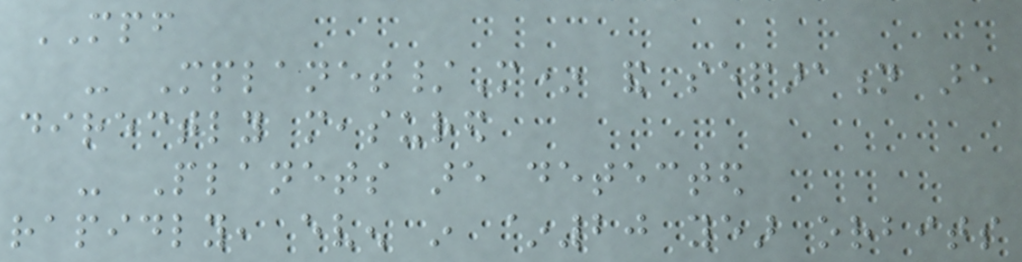MPF
- Mplanet/M* and separation are
directly measured
- Planets are detected
rapidly, even in ~20 year orbits
